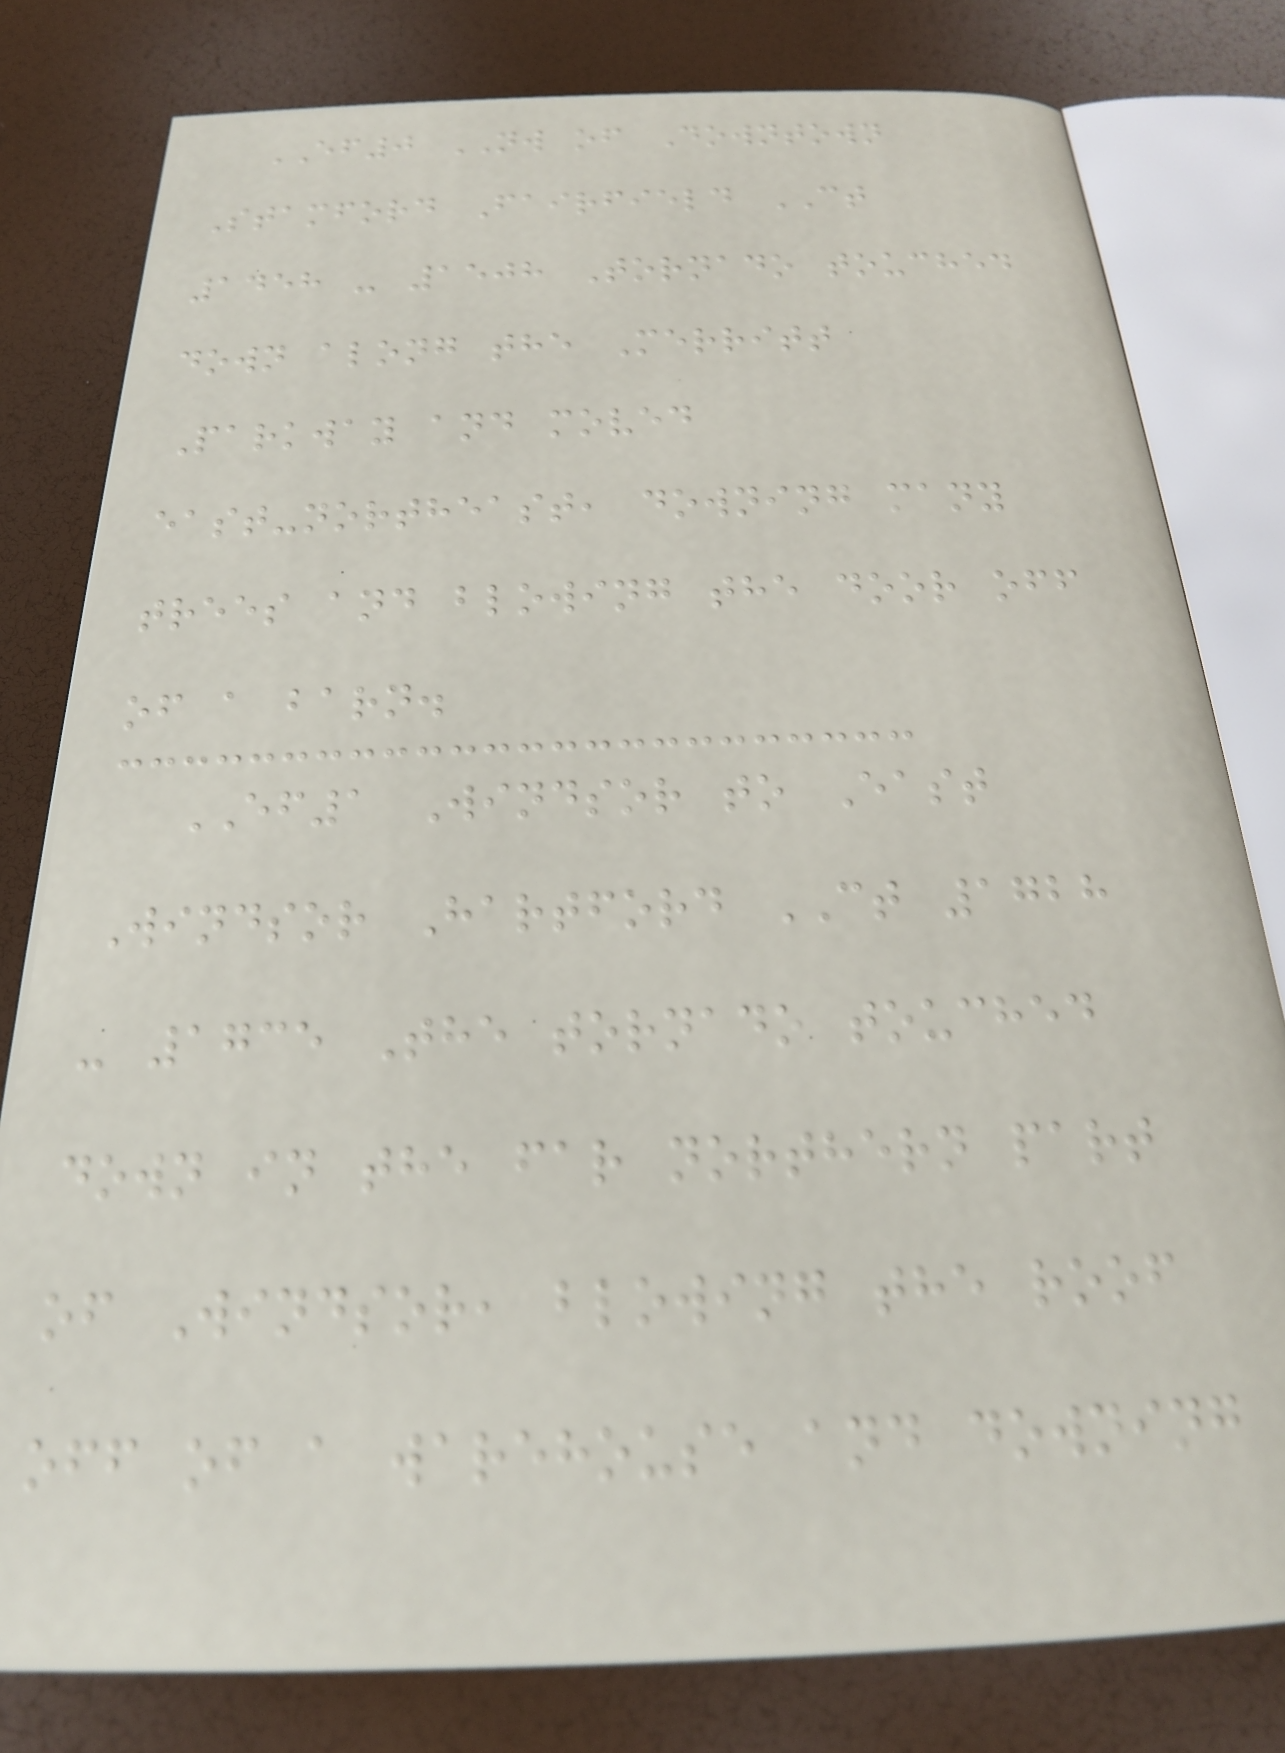EF0 NW of Downtown
Stamford Fairfield CT
1458 - 1508 Tornado touched
down along the Merritt
Parkway and moved
east-northeast, downing many
trees and blowing the door off
of a barn.
EF1 Windsor to East
Windsor Hartford CT 1728
- 1735 The tornado touched
down in the far northern part
of Windsor, blowing the roof
off of a warehouse and downing
